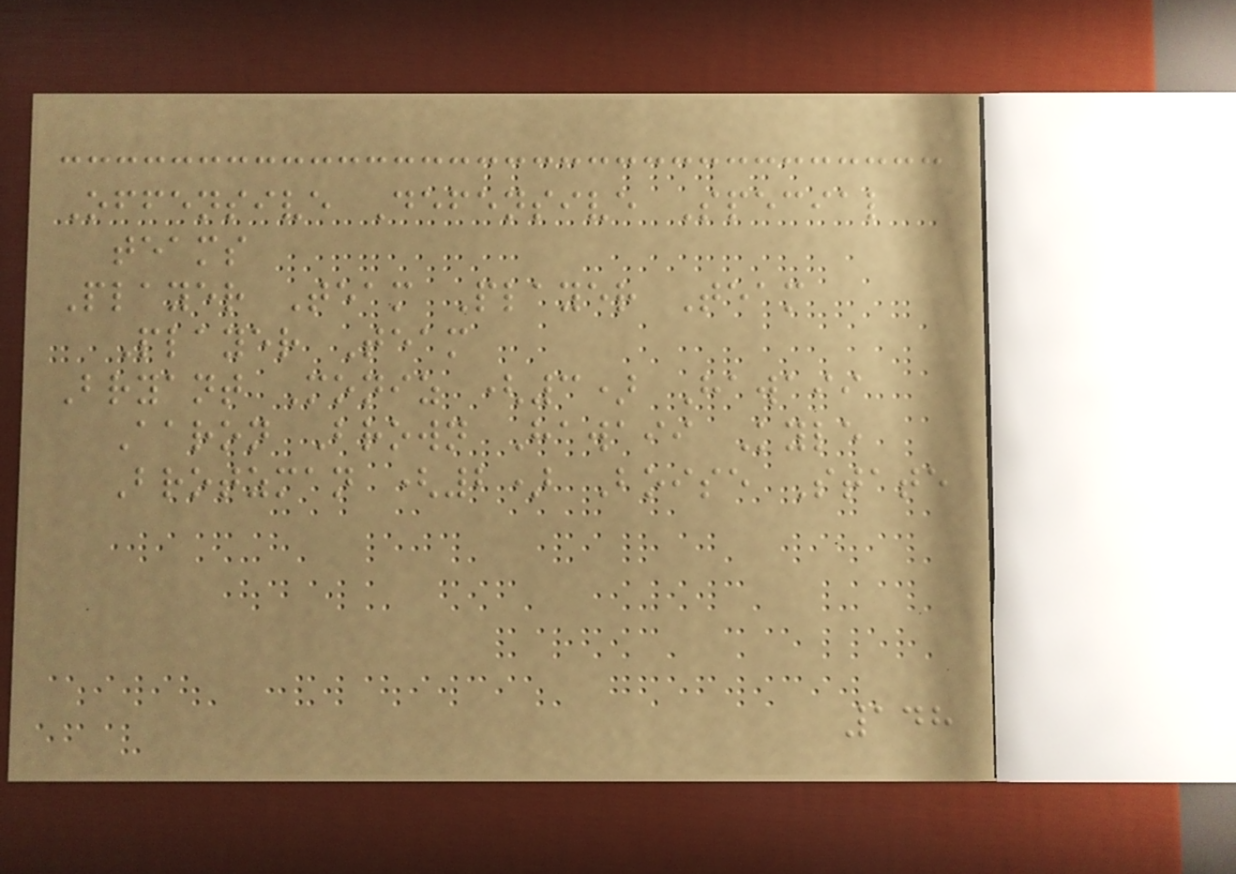Offensive Defensive Special
teams
Player Team Player Team
Player Team
Bryant Moniz (3) Hawaii
Aaron Brown Hawaii Kyle
Brotzman (2) Boise State
148
